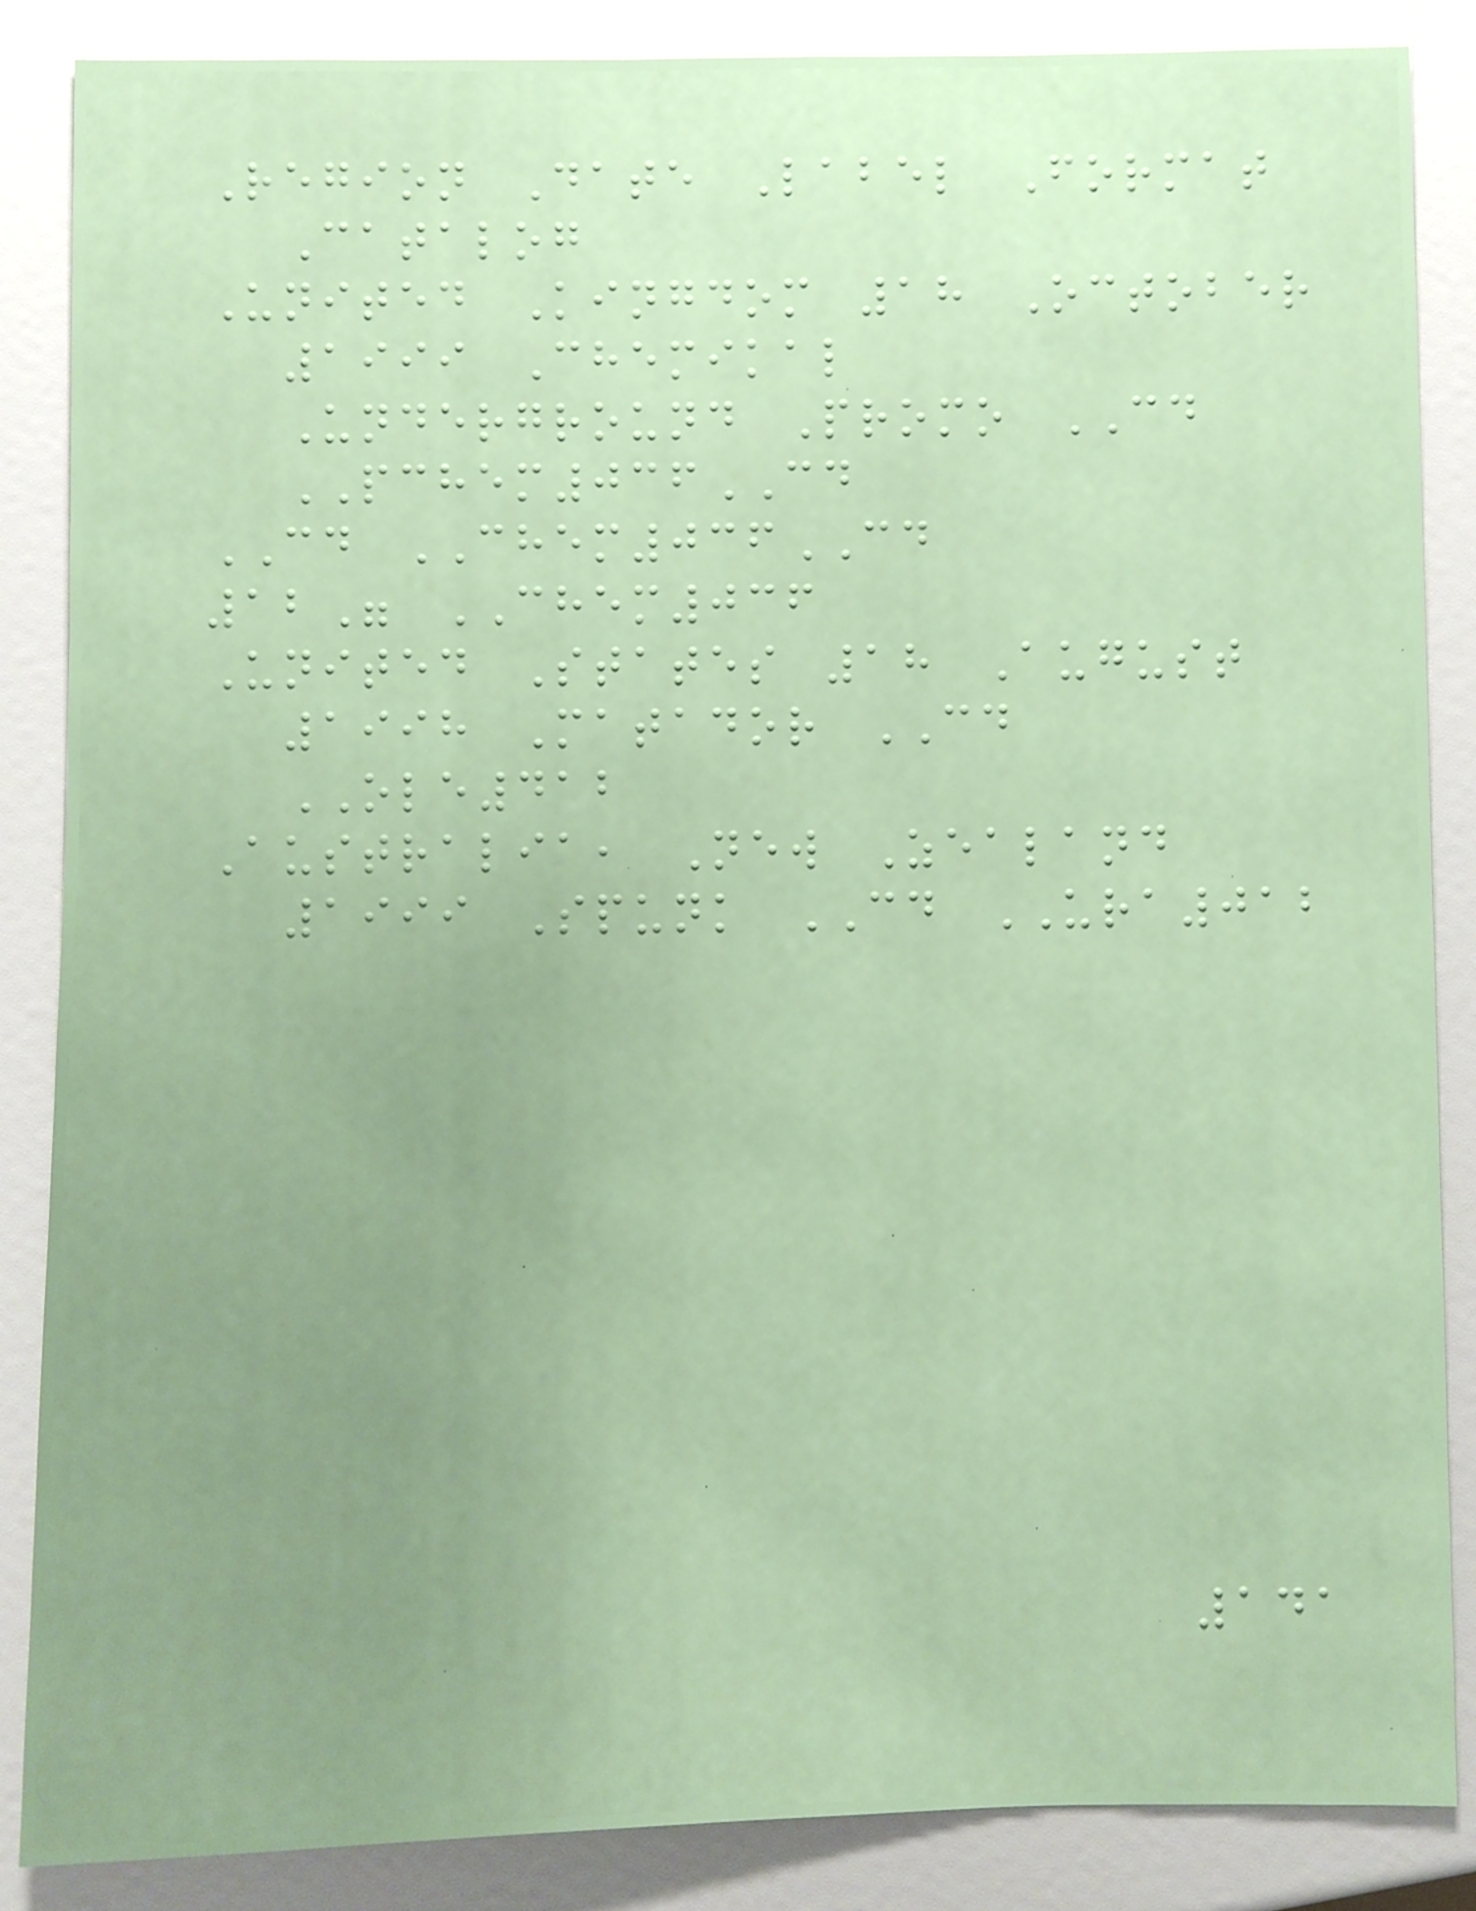Region Date Label Format
Catalog
United Kingdom 18 October
1999 Chemikal
Underground Promo CD
PCHEM036CD
CD CHEM036CD
12" CHEM036
United States 18 August
1998 Matador CD
OLE412
Australia, New Zealand
1999 Spunk CD URA012
141
